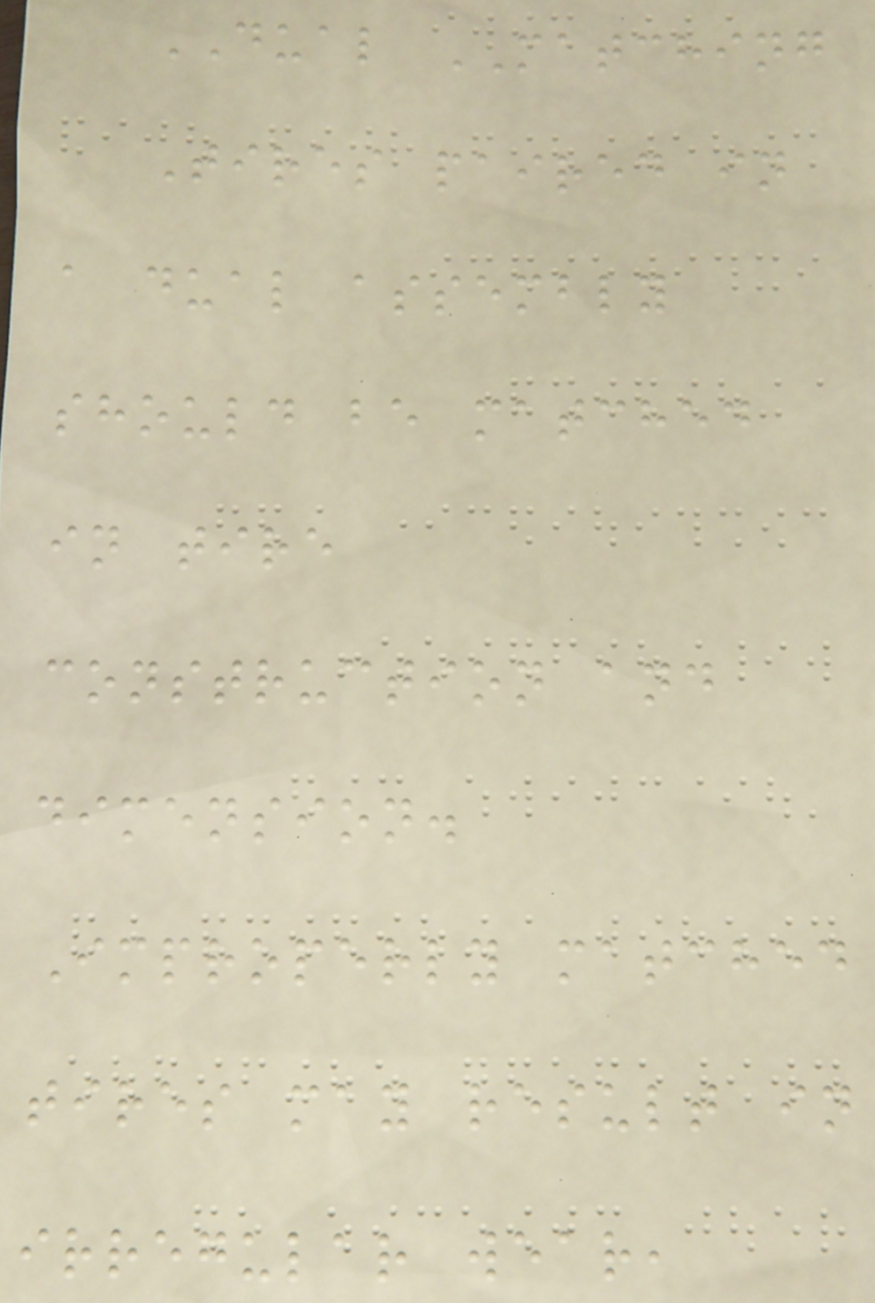DUAL MATCHING
Tires paired in
a dual assembly
should be matched
in tire
construction and
dimension.
Improperly matched
tires may result in
irregular wear,
